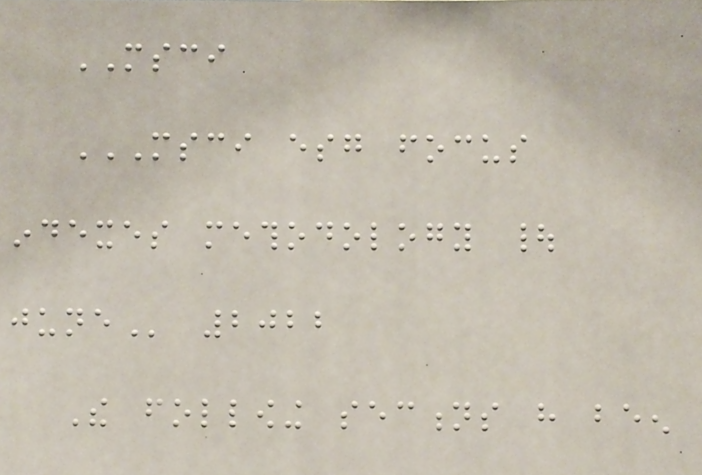MSCI
MSCI ESG FOCUS
INDEXES METHODOLOGY |
JUNE 2022
The following sections have been
